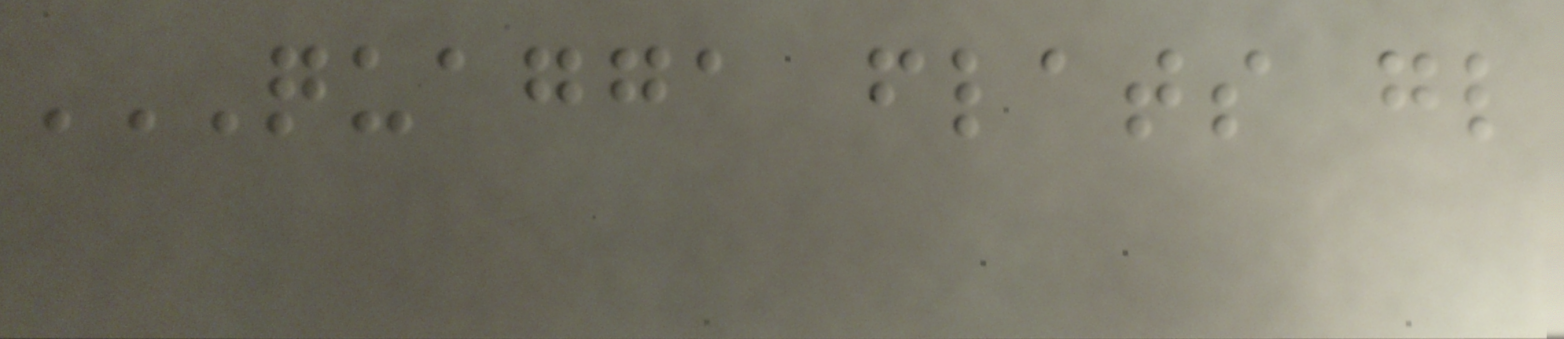QUAGGA FLATS GL
